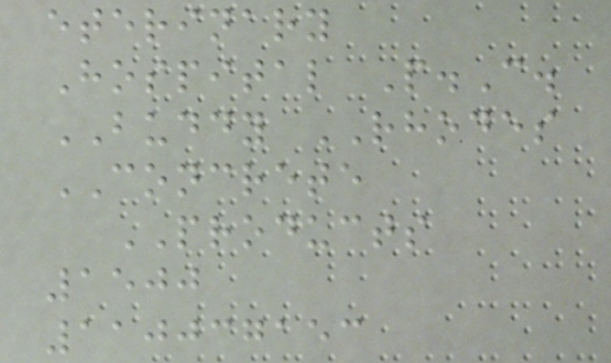eterinary
Hospital P.C.
BUDDY RHODES
CONCRETE
PRODUCTS
1500
110037153
